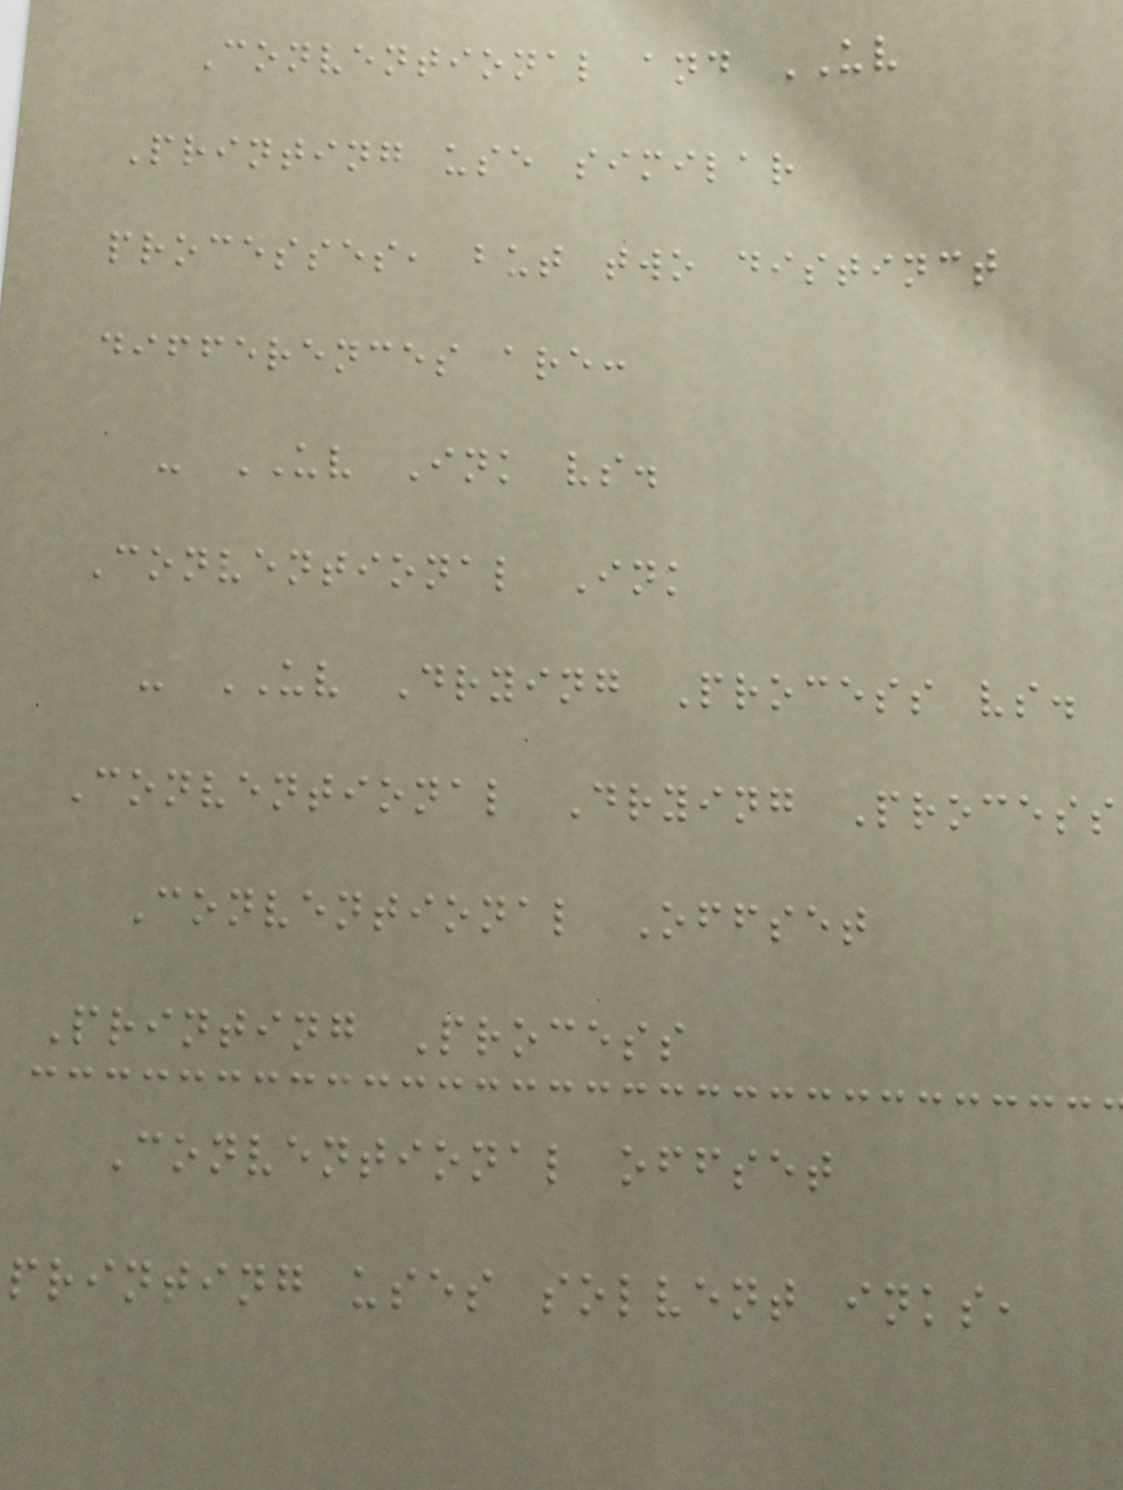Conventional and UV
Printing use similar
processes, but two distinct
differences are:
- UV Ink vs.
Conventional Ink
- UV Drying Process vs.
Conventional Drying Process
Conventional Offset
Printing Process
Conventional offset
printing uses solvent inks,
